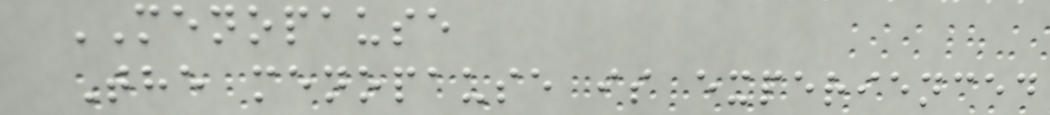MENOPAUSE
The menopause is experienced
